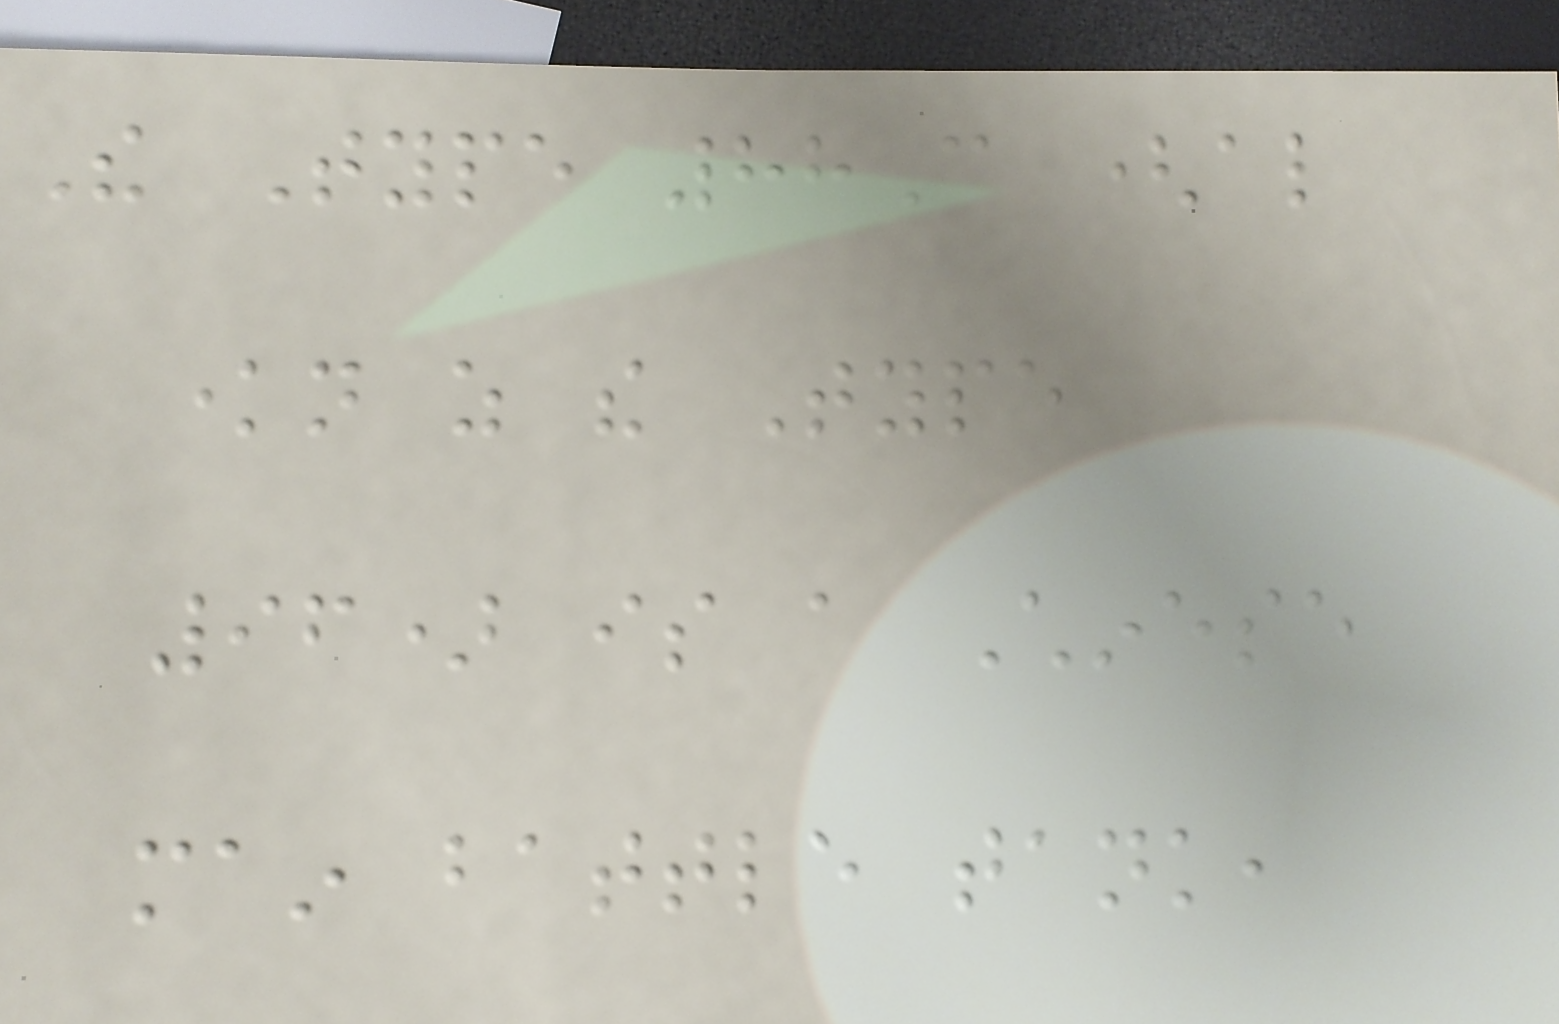The Type 88C (also
known as the Type
96) is a Chinese
main battle tank,
